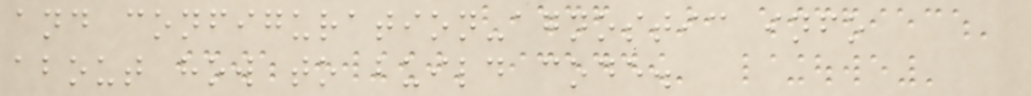and configuration-agnostic info
about how to build code.
